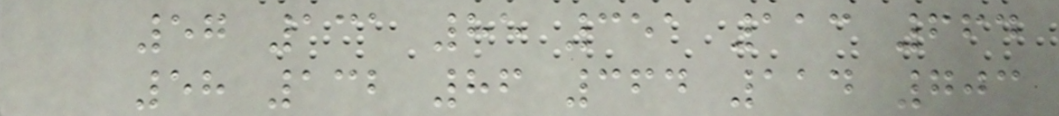57 131 85 351 113 664
58 132 86 364 114 703
